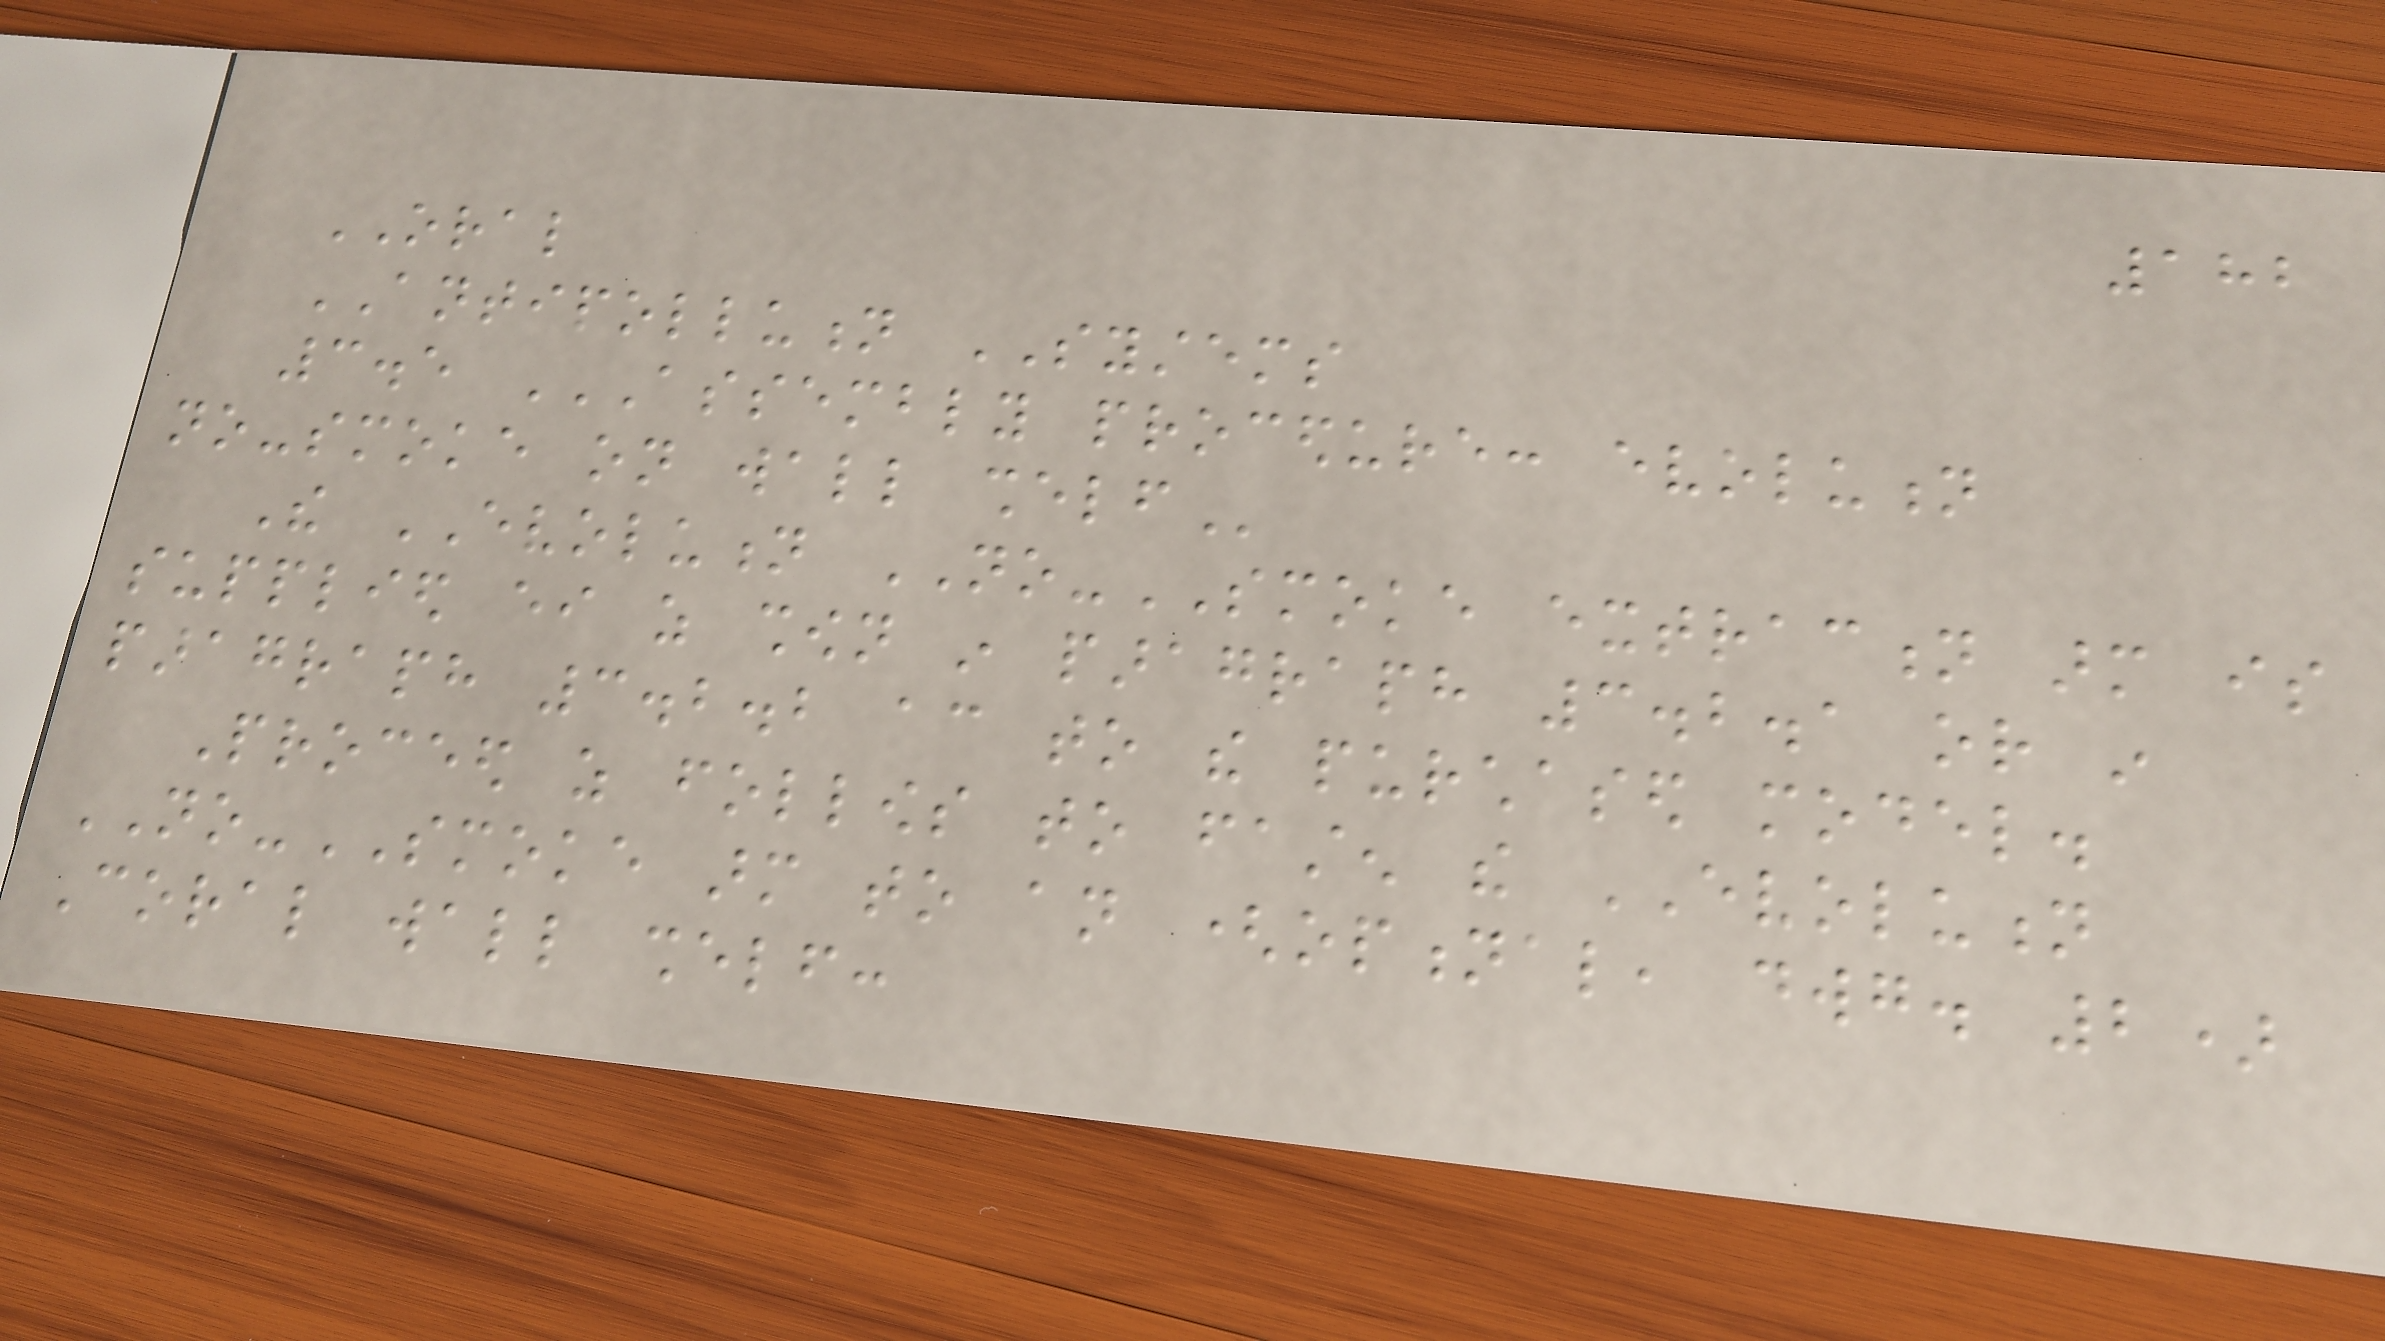182
ORAL
ANTIPOLLUTION SYSTEMS
3.5 ASSEMBLY PROCEDURE: EVOLUTION
NO-SMOKE ON WALL SHELF
The EVOLUTION NO-SMOKE extraction arm is
supplied either as shown in paragraph 3.2.1 or in
paragraph 3.2.2 according to the purchased model.
Proceed as follows to fasten the EVOLUTION
NO-SMOKE arm to an (optional, dwg. 2)
Coral wall shelf:
